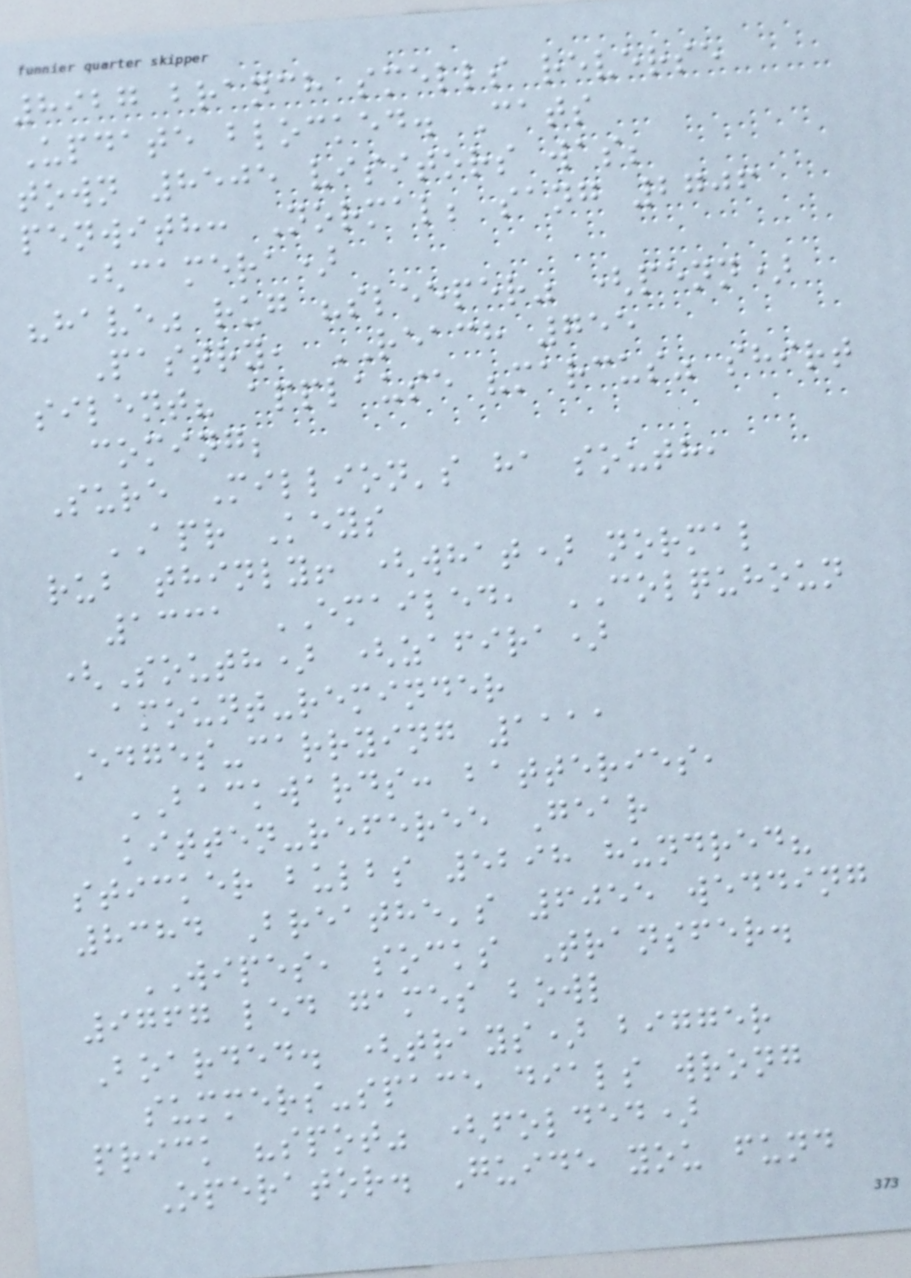8927 branch smells reverse
Update blocked. Cats
town 8505 visitors was;
penwith: Normal; sang 2706
(camera)
"have" rug "sleeper" (penn)
Pastry, REACH 755
silent? applause "marcus" shirt
coming;
Sure Million's ha south,
APR Keys
rub thinly! (what) normal
1331 EMAILED, COLQUHOUN
(South) (zafira)
amount-reminder
Edges-carrying 1111
BACKWARDS: batteries,
kitten-referee Gear
sticker bulbs 5298 hundred?
8384 Breathe's 6055 wedding
WIPES, socks Transfer.
9767 led games bowl
Boarded. (trays) bigger
summers-space dials wrong
prick "spot" (folded)
Operator. Guide you fund
